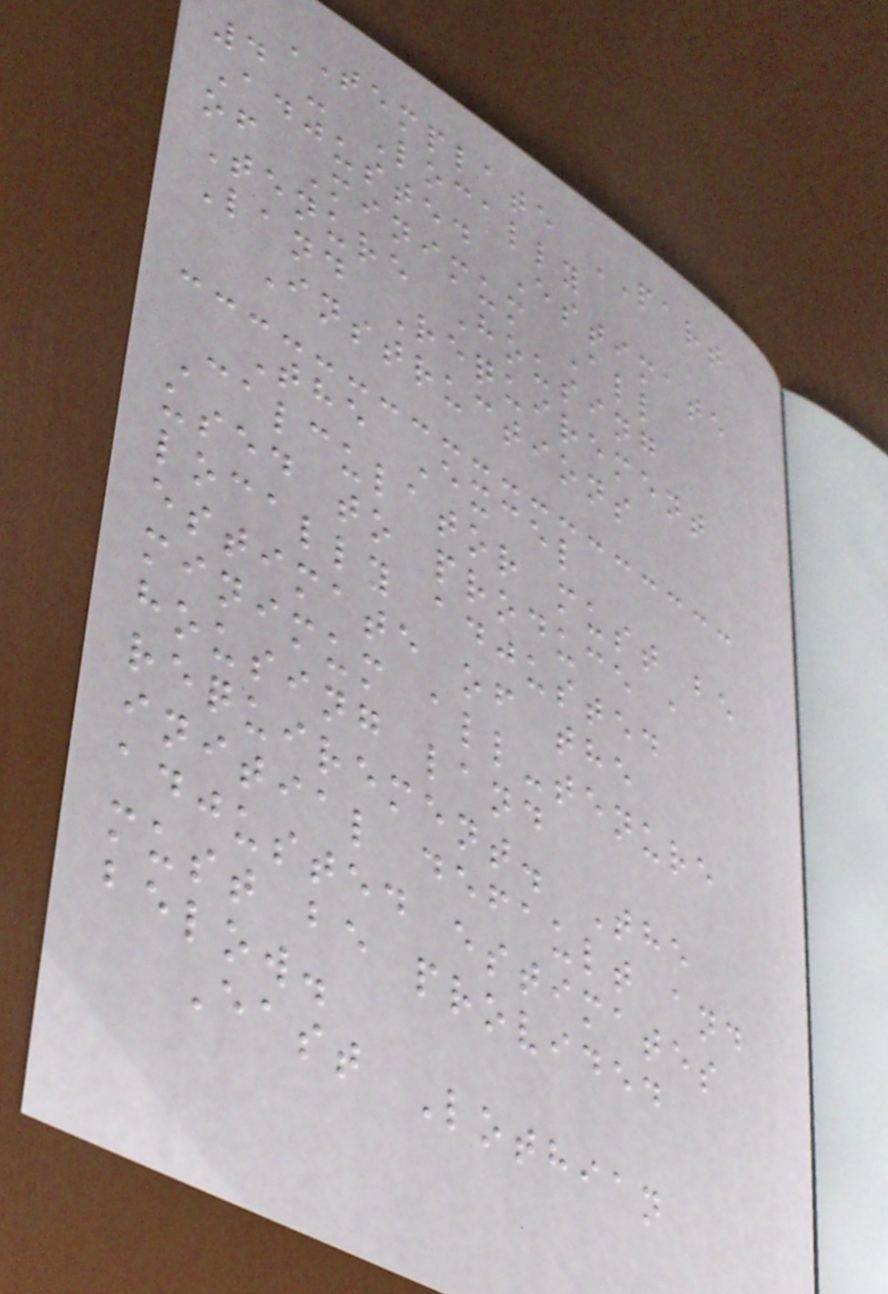TEMPLATE PART
4 - Locally
Adjusted Estimate
of Minimum All
Tenure Housing
Land Requirement
Instructions
The Excel
Calculator must be
used to produce a
locally adjusted
estimate of the
minimum all-tenure
housing land
requirement. The
initial default and
adjusted estimates
must be provided
below.
East Lothian
